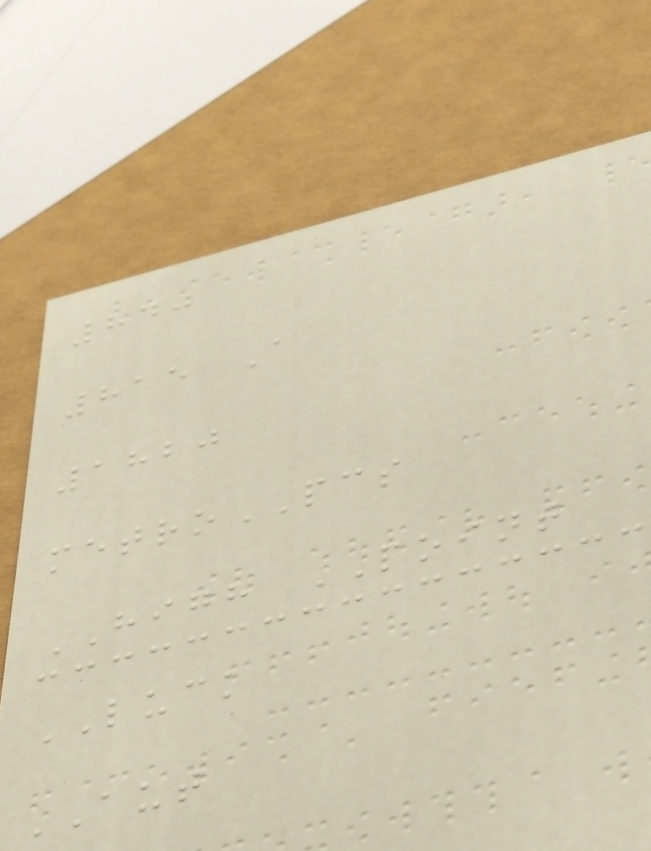840
815 A
1820
metroPCS
HIGH POINT
LUCK
AUT
